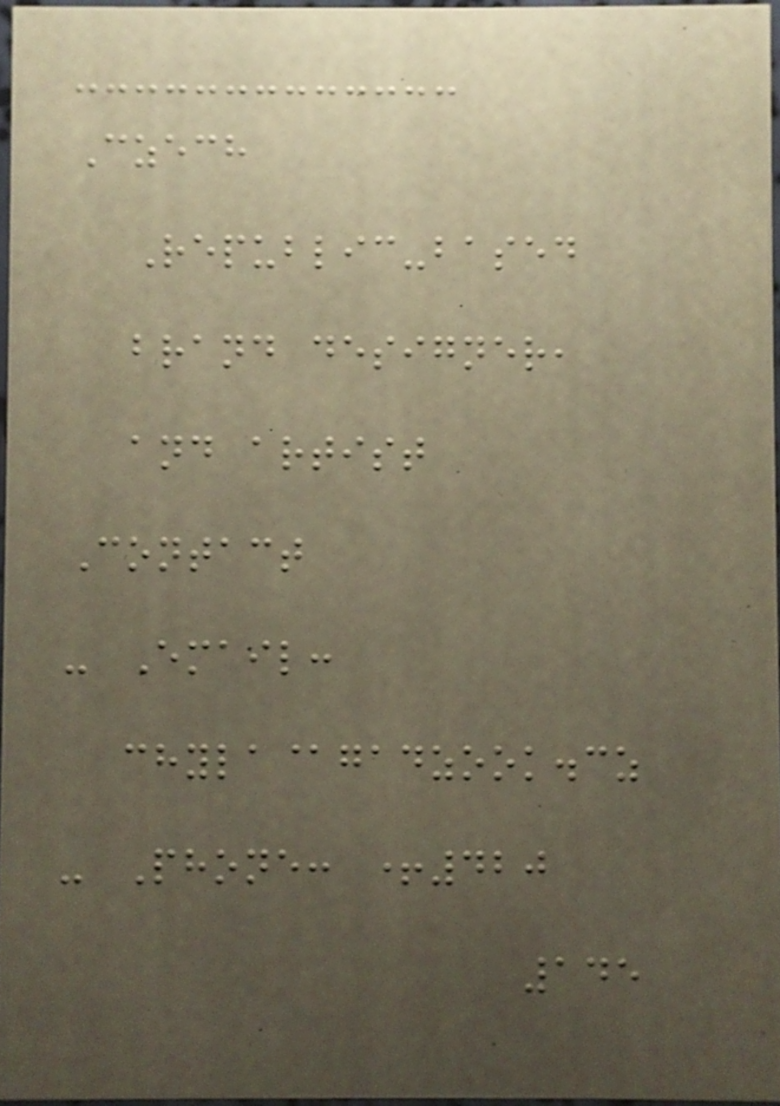Czech
Republic-based
brand designer,
and artist
Contact
- Email:
chyla@gadzook.cz
- Phone: +420
145
